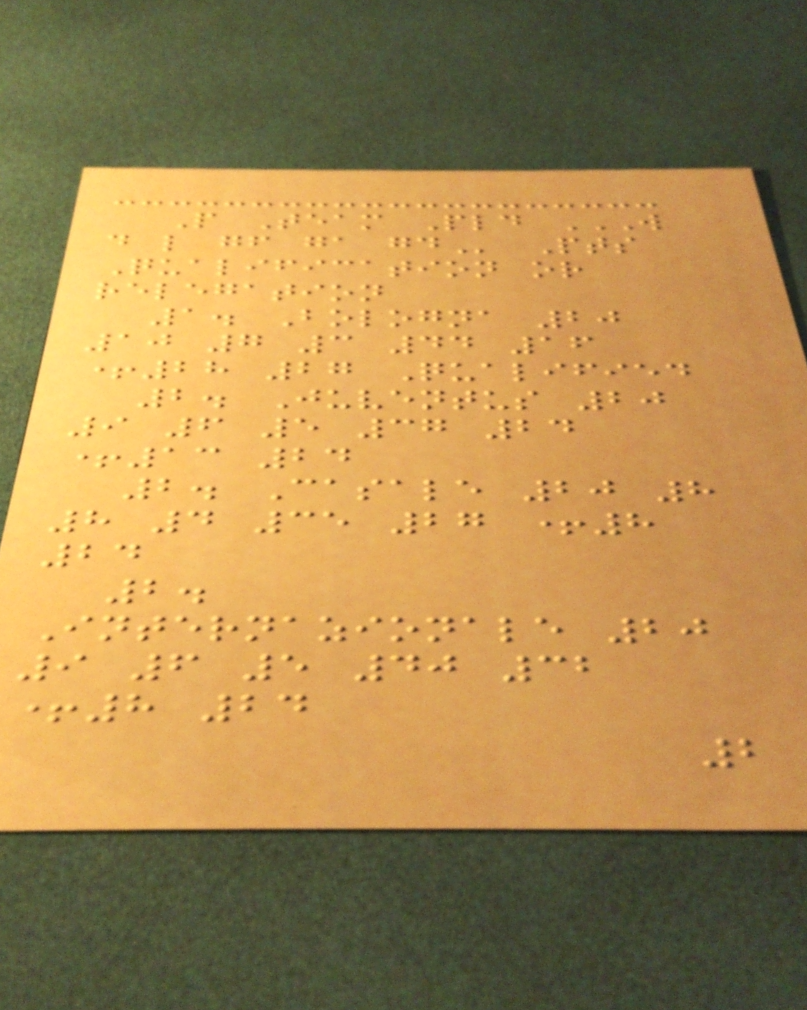P Team Pld W
D L GF GA GD Pts
Qualification or
relegation
1. Bologna 20
10 7 3 44 16
+28 27 Qualified
2. Juventus 20
9 6 5 37 24
+13 24
2. Casale 20 8
8 4 35 27 +8
24
2.
Internazionale 20
9 6 5 40 32
+8 24
2
